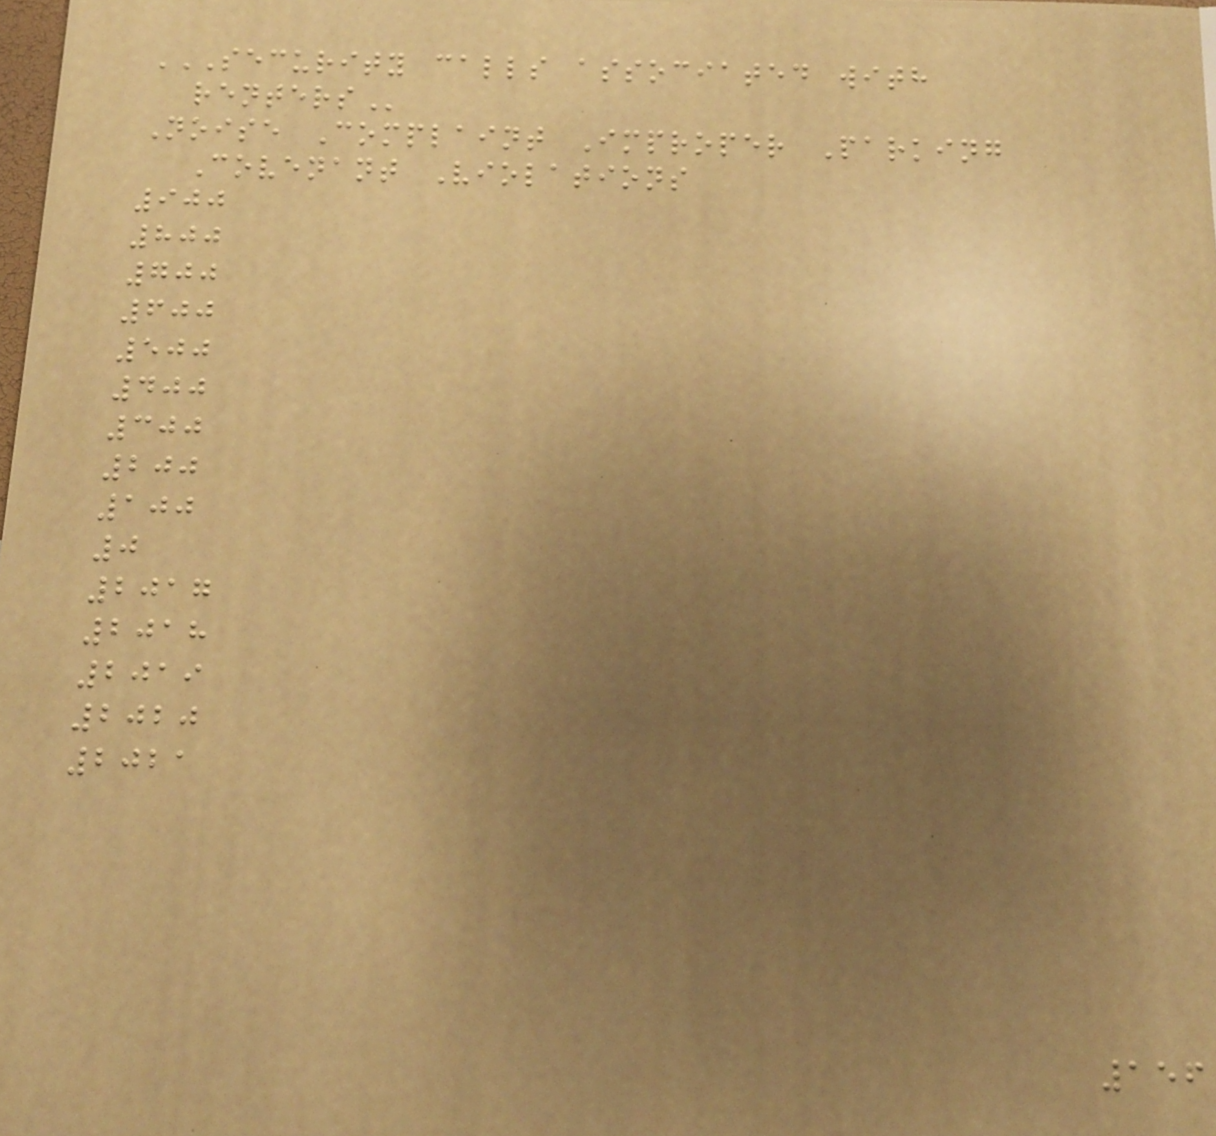SECURITY CALLS ASSOCIATED WITH
RENTERS
Noise Complaint Improper Parking
Covenant Violations
900
800
700
600
500
400
300
200
100
0
2017
2018
2019
2020
2021
156
